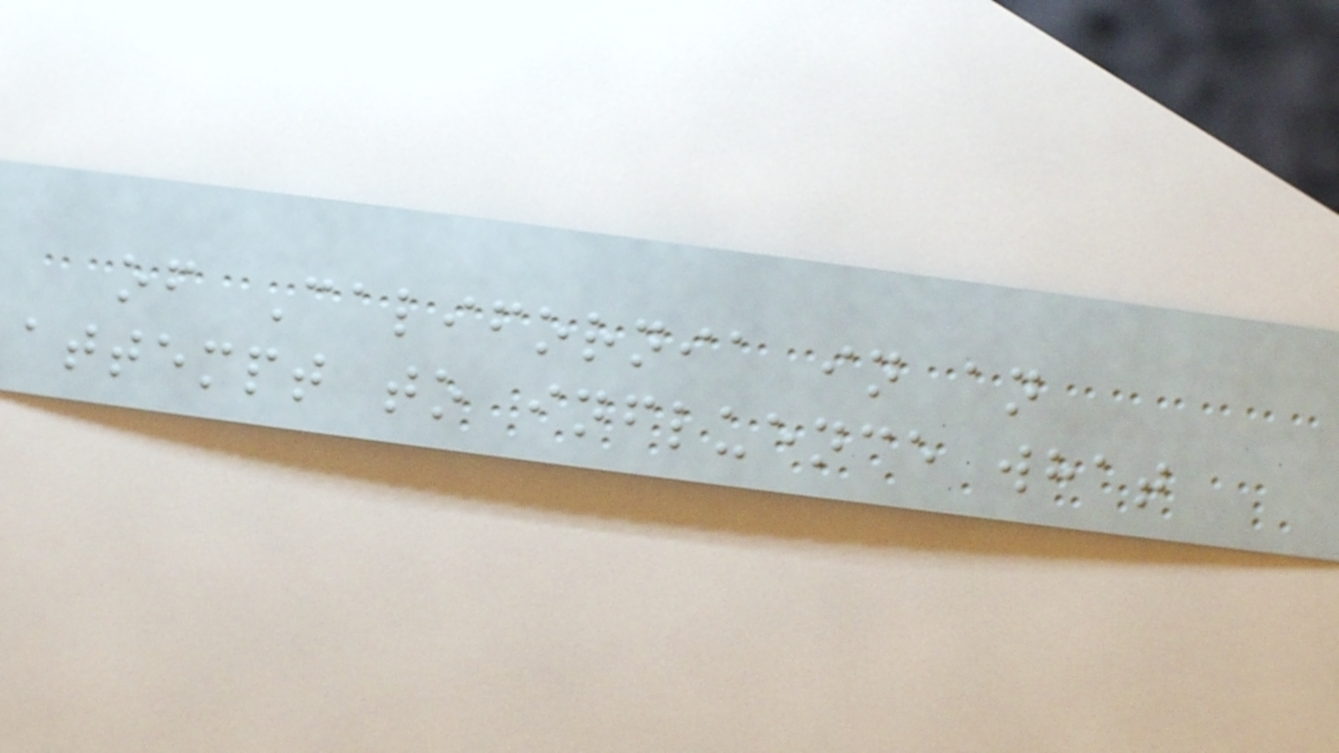of California in an
attempt to influence what
